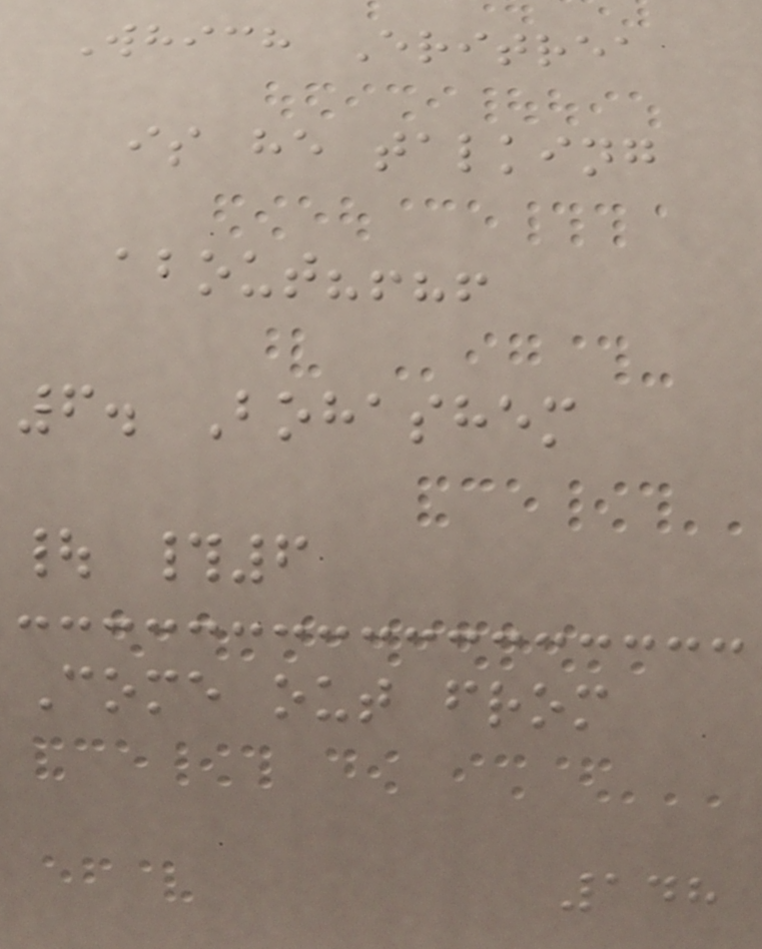Which Eritrea
is he talking
about?!?!
6. Bohashem
| #6
Come out from
148
